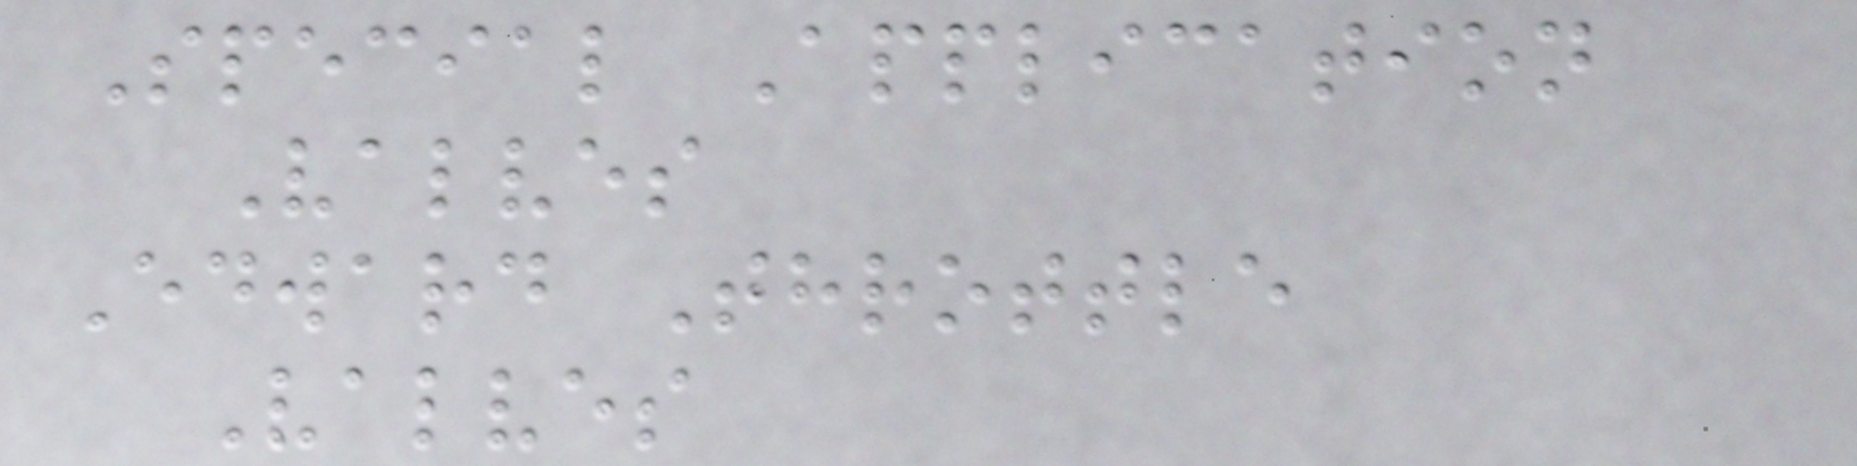Special Application
Valves
Edward Throttle
Valves
